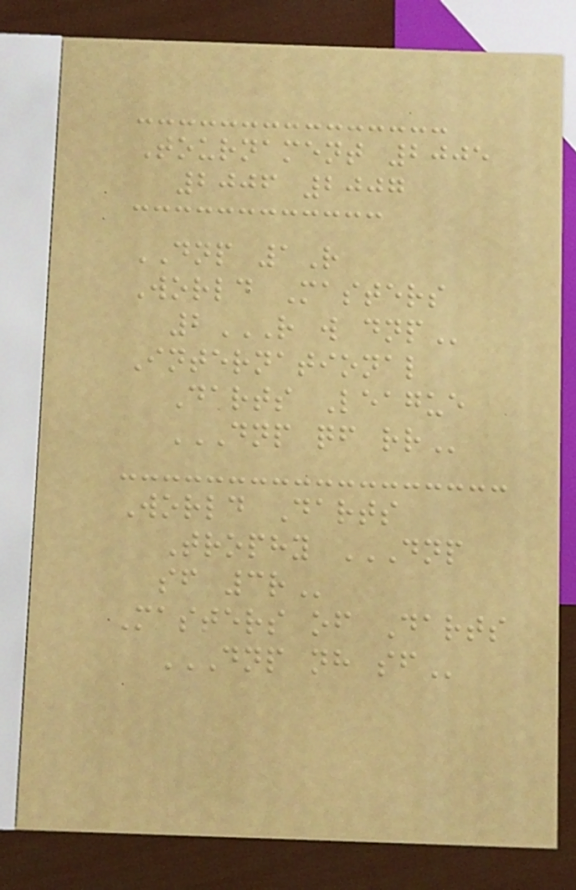Tournament 2005
2006 2007
DNP 1R
World Masters
2R W DNP
International
Darts League
DNP QF RR
World Darts
Trophy DNP
SF 3R
Masters of Darts
DNP NH SF
